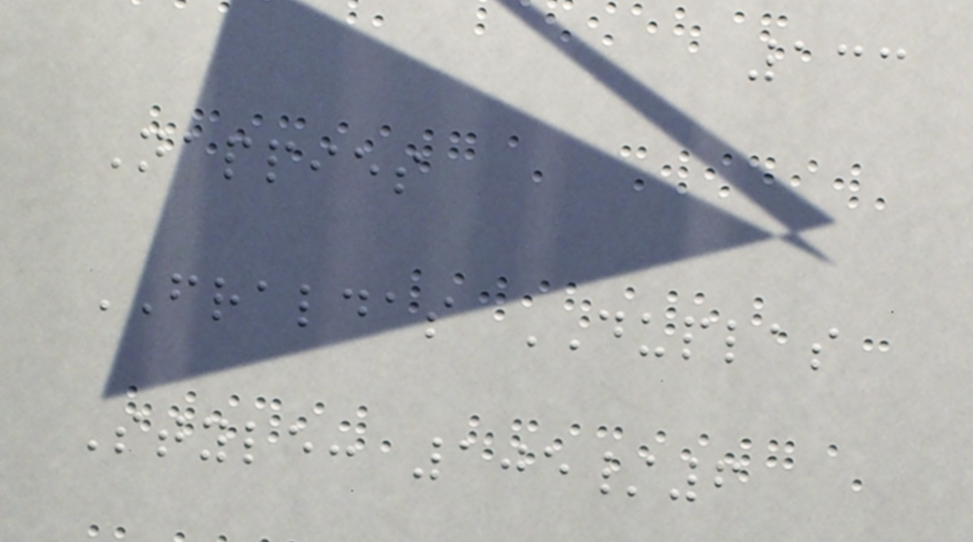133
Nappies
FRALDAS DUPLAS
Style: 105/6
